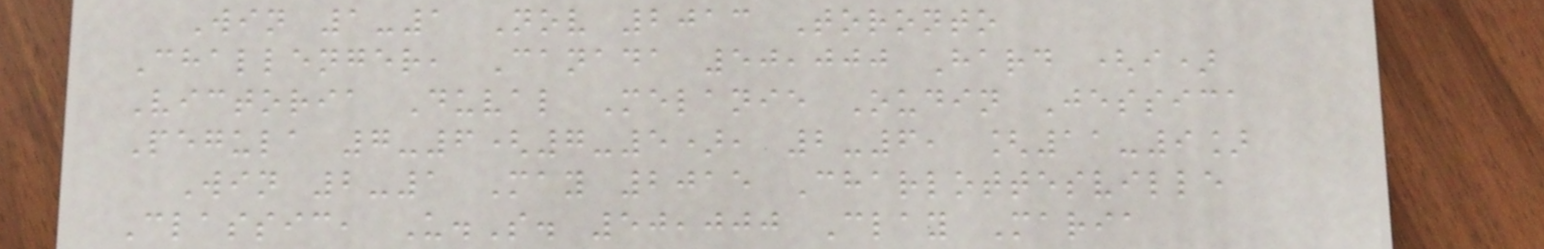Win 1-1 Nov 2013 Toronto
Challenger, Canada 50,000 Hard (i)
Victoria Duval Melanie Oudin Jessica
Pegula 7-6(7-5), 2-6, [11-9]
Win 2-1 May 2015 Charlottesville
Classic, U.S. 50,000 Clay Maria
